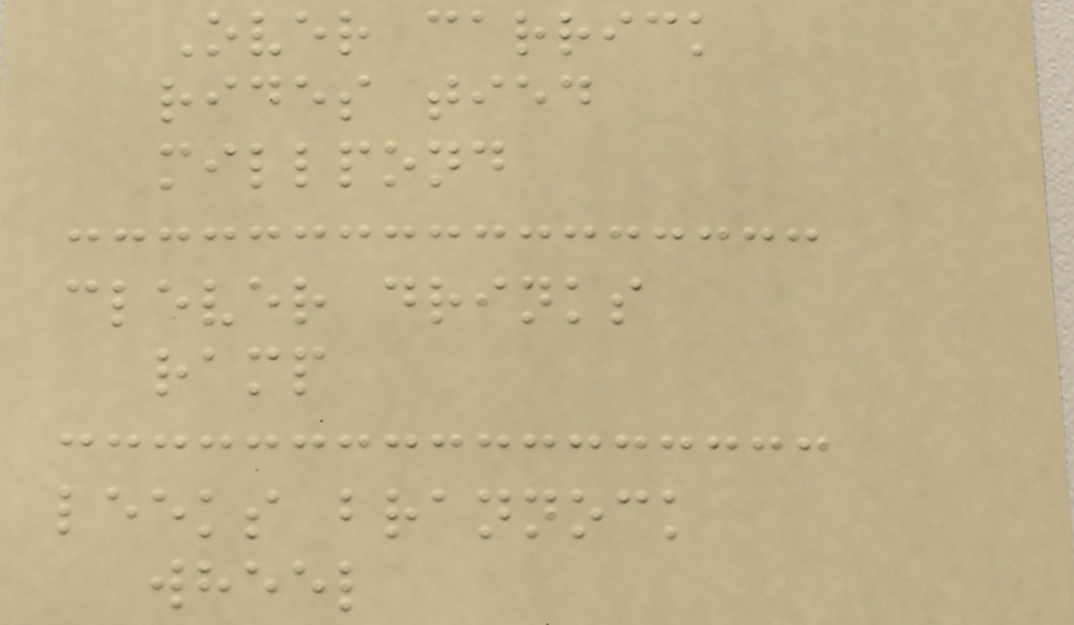Over carrick
rides tied
millpond
clever drinks
ramp
leeks brannock
wheel
